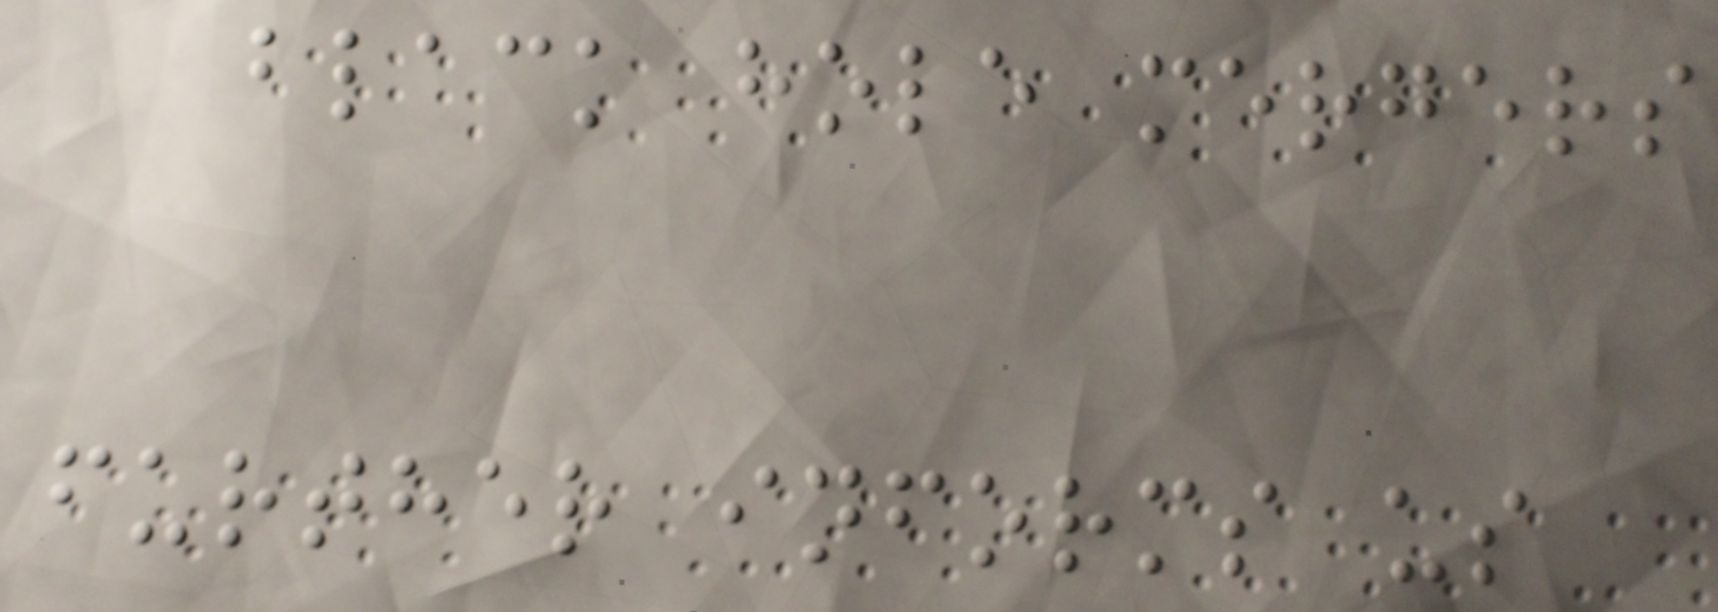black hole mergers
further informs us
